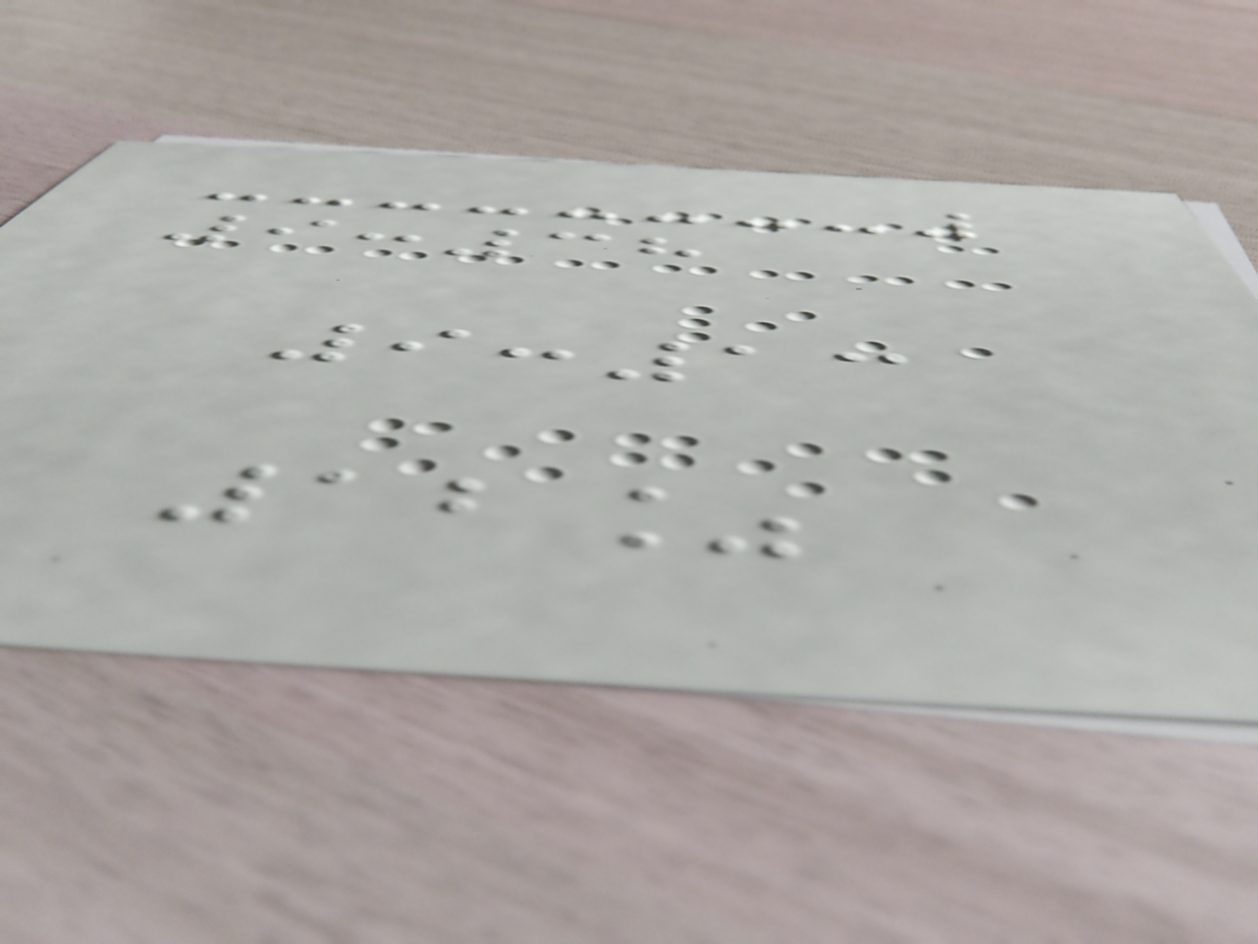9:38
9:13
12%
